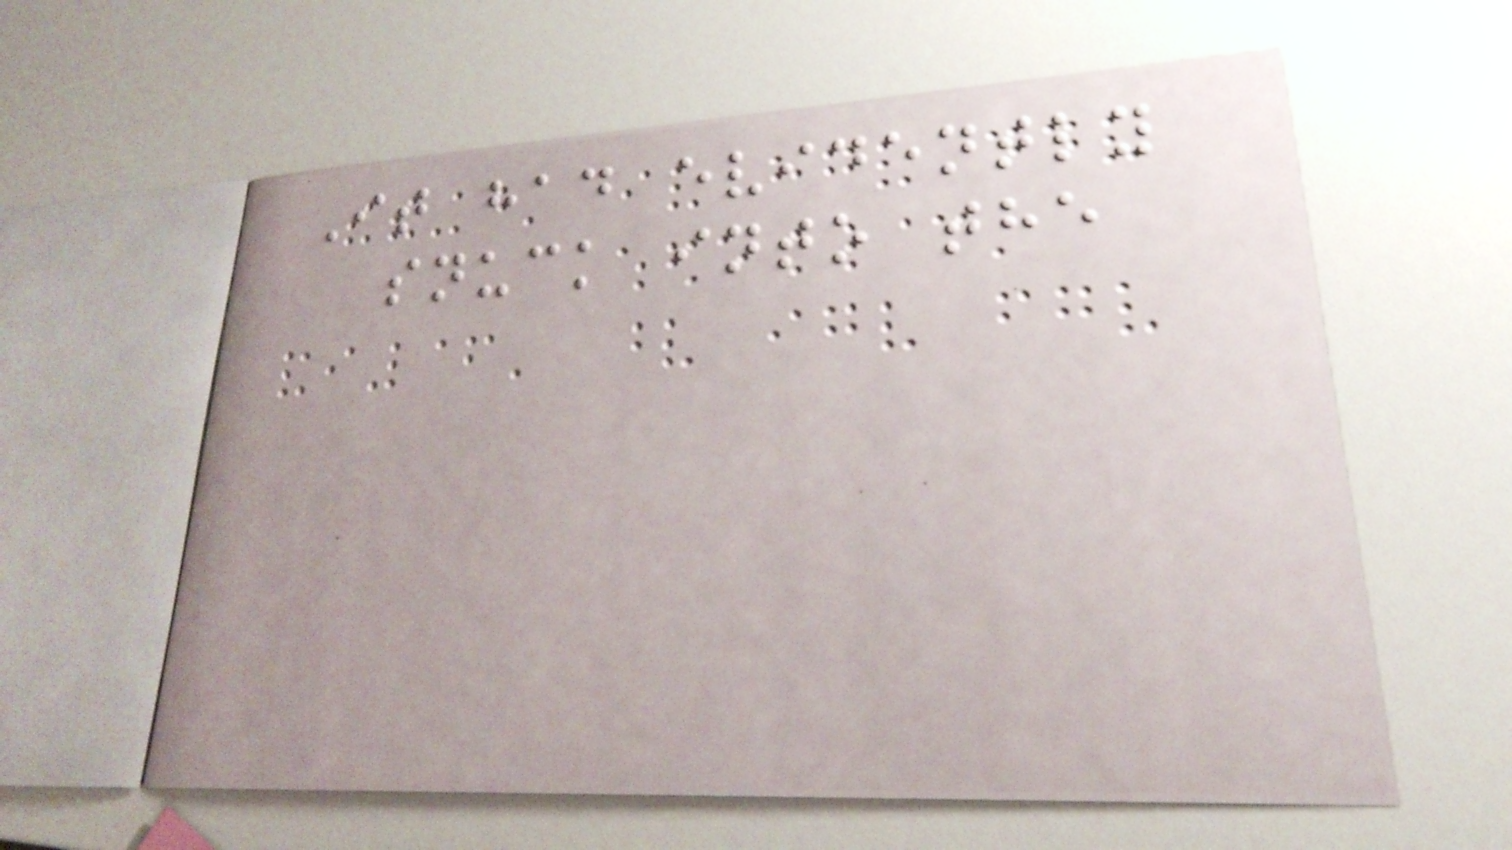It had evidently
snuck into the
